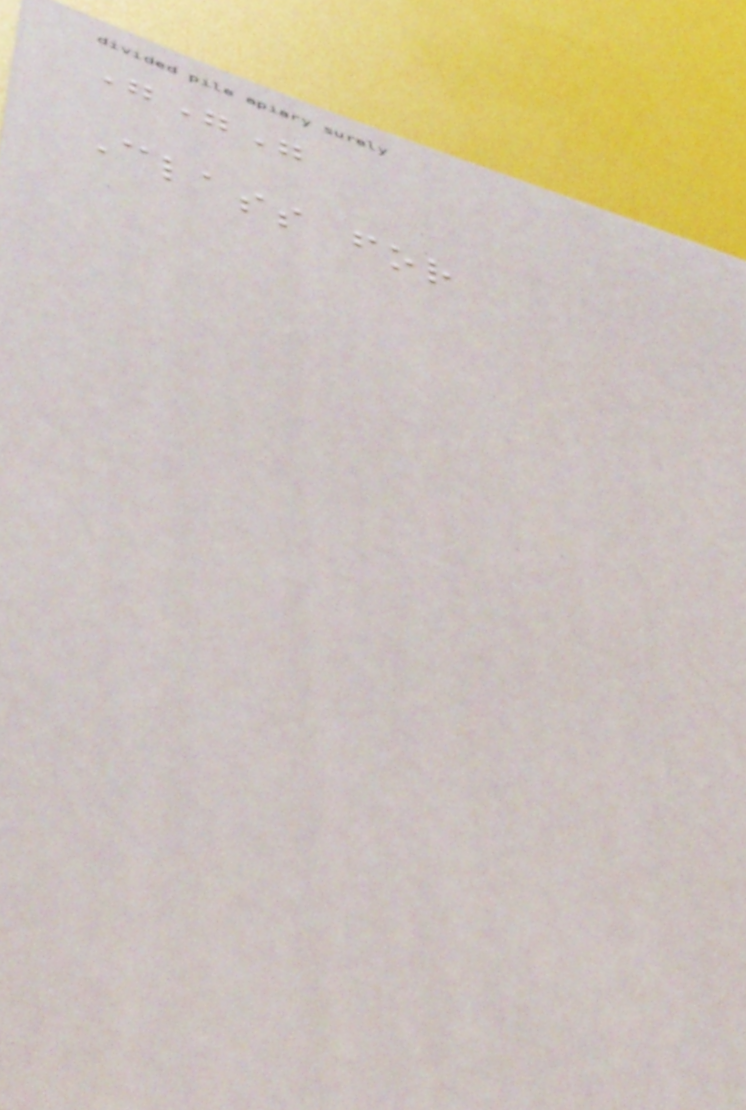"""
Class for
